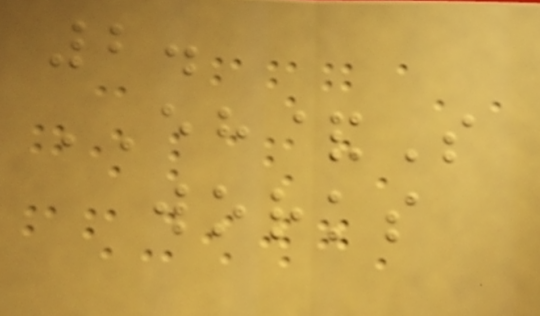2.
EH&S
works
